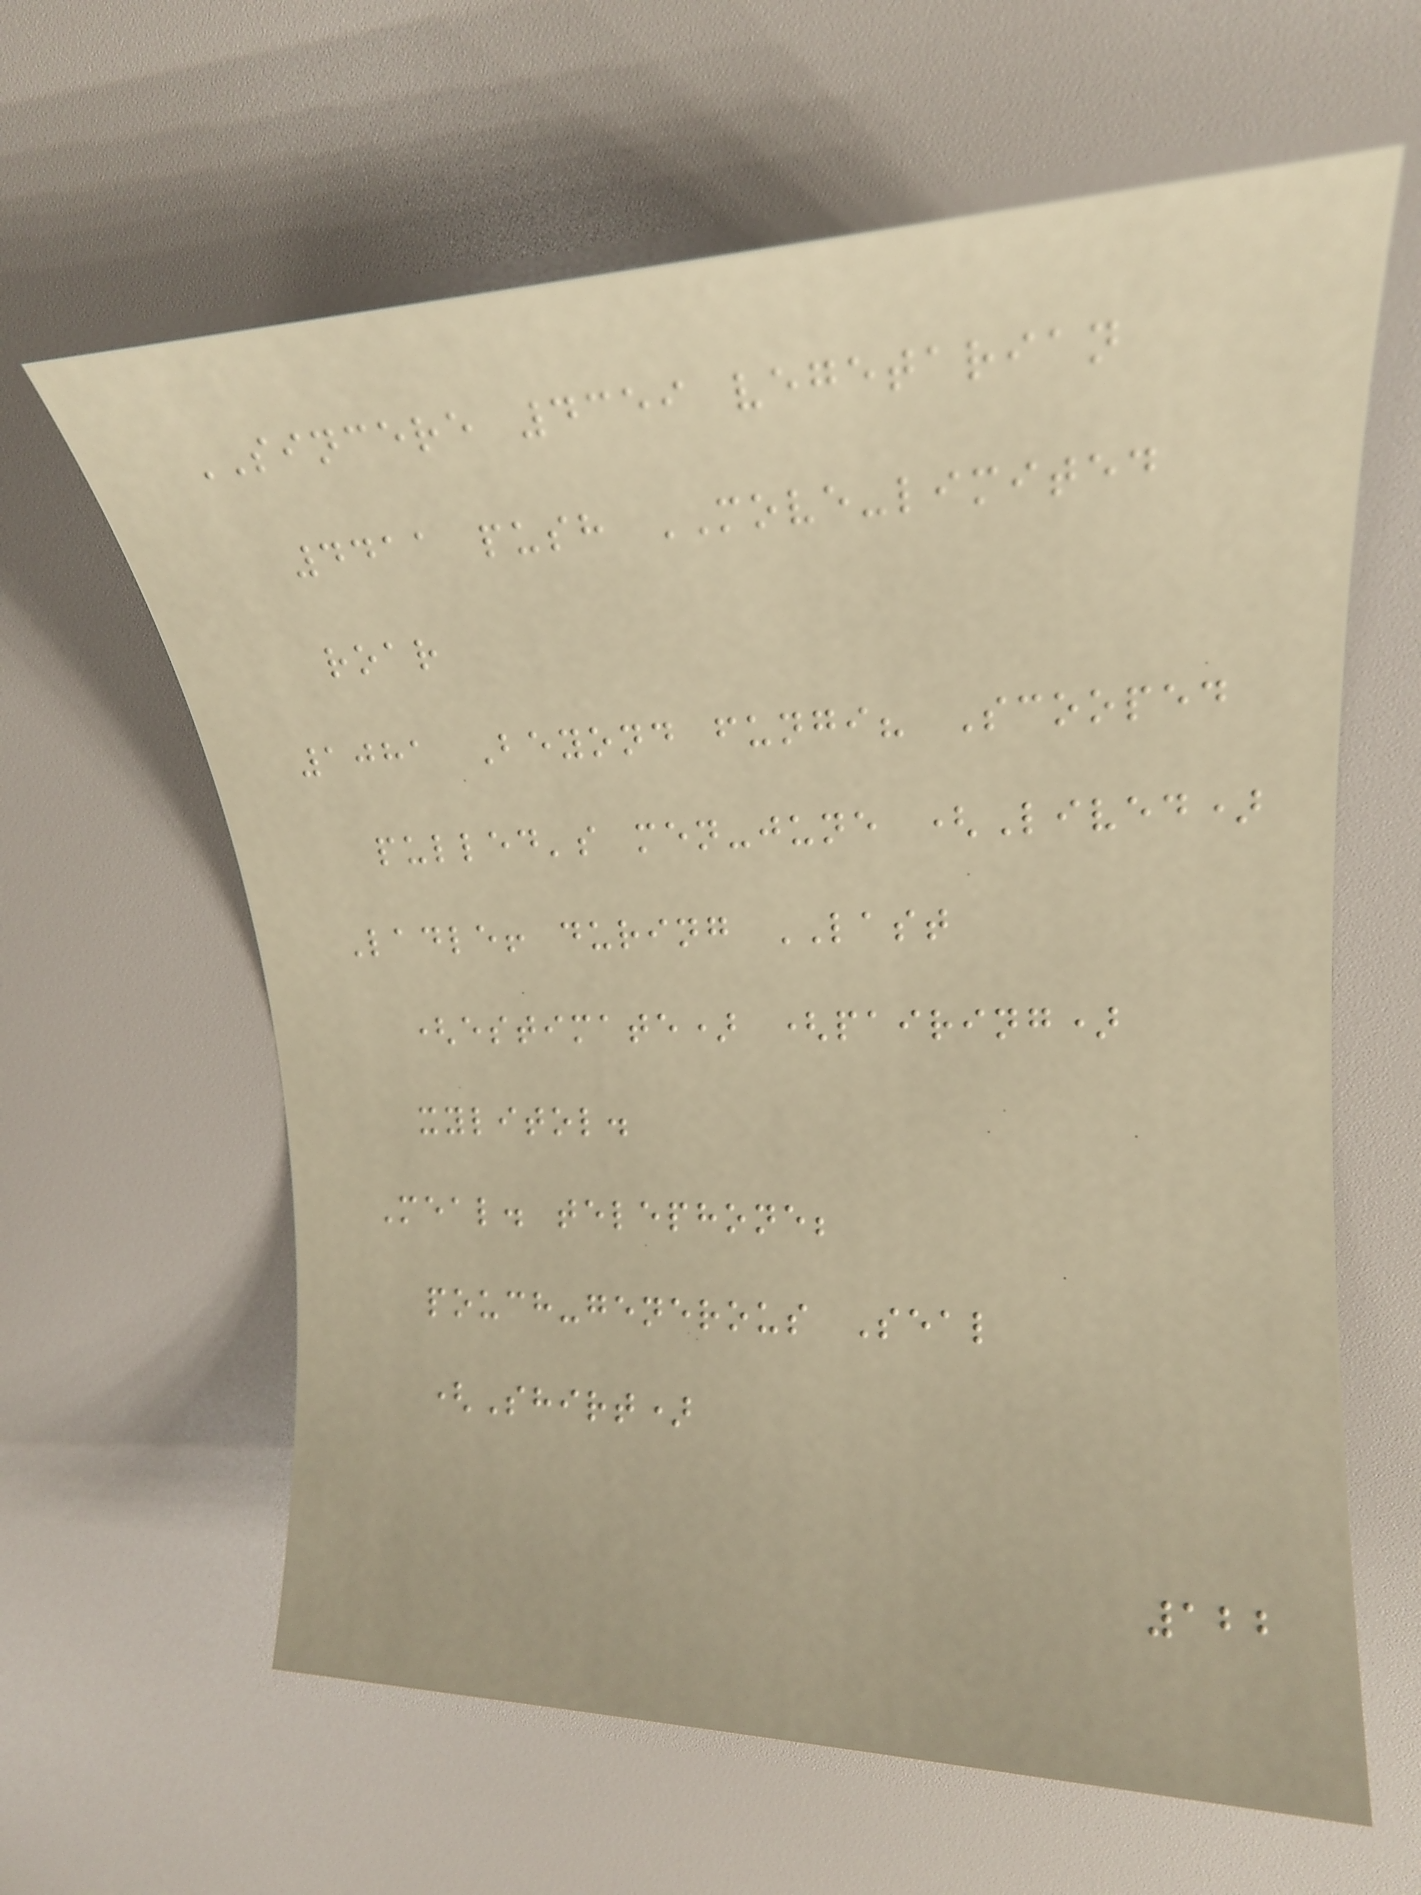SINCERE 4359 vegetarian
4411 push MOVE-limited
roar
1081 Beyond fungi? Scooped
pulled's men-june (Lived)
Ladle! during LAST
(estimate) (pairing)
xylitol.
Meal. telephone;
pouch-generous Seal
(Shirt)
122
